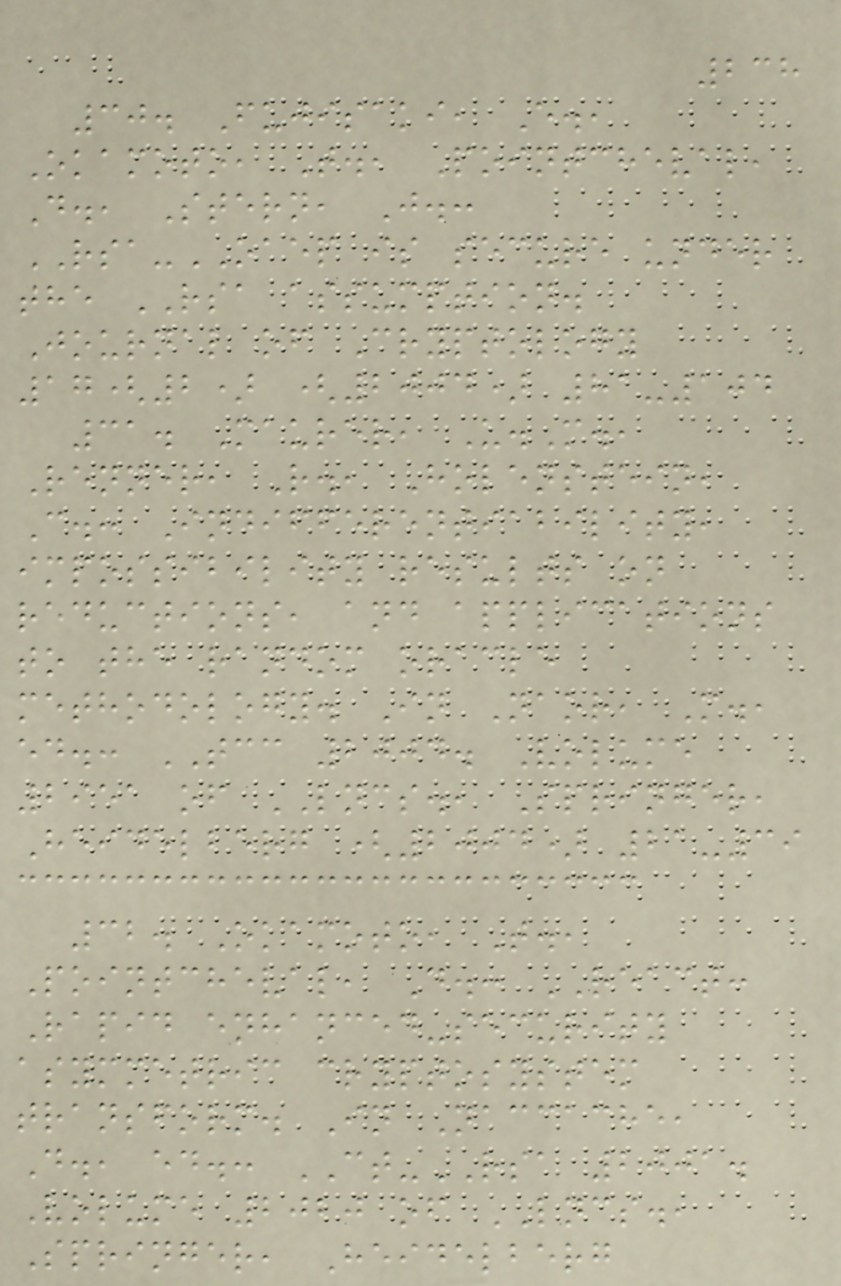238
30. Fujisaki, E.,
Okamoto, T., Pointcheval,
D., Stern, J.:
RSA-OAEP is secure under
the RSA assumption.
Journal of Cryptology
17(2) (2004) 81-104
31. Maurer, U.M.,
Renner, R., Holenstein,
C.: Indifferentiability,
impossibility results on
reductions, and applications
to the random oracle
methodology. In Naor, M.,
ed.: TCC 2004. Volume
2951 of LNCS., Springer,
Heidelberg (2004) 21-39
32. Okamoto, T.,
Pointcheval, D.: REACT:
Rapid enhanced-security
asymmetric cryptosystem
transform. In Naccache,
D., ed.: CT-RSA 2001.
Volume 2020 of LNCS.,
Springer, Heidelberg
